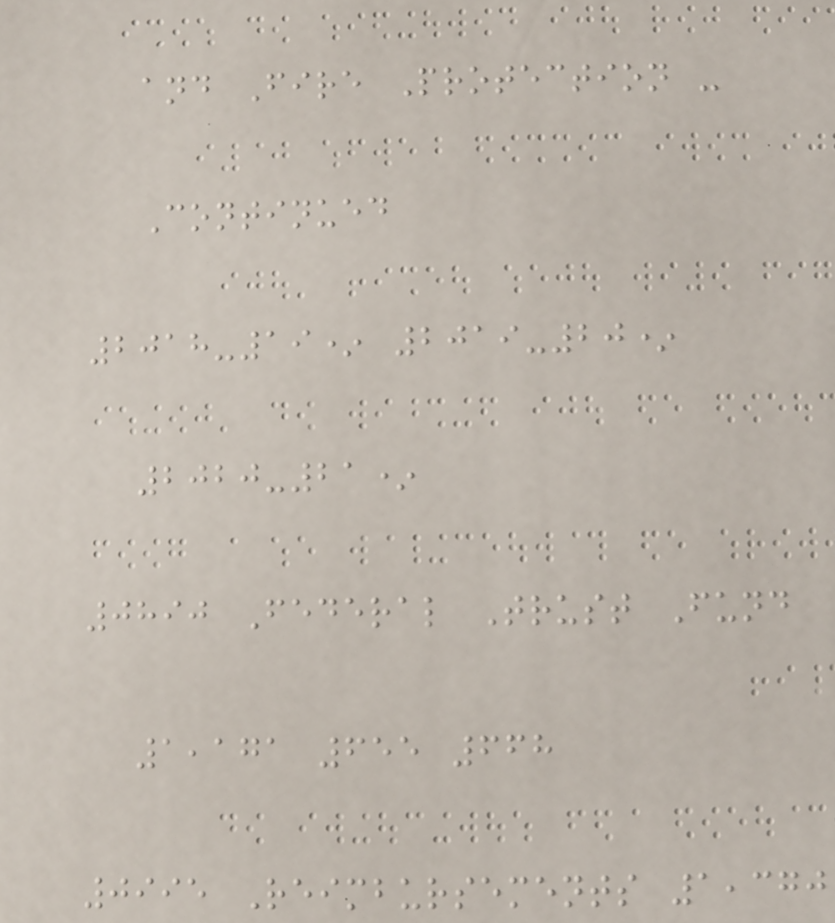and Fire Protection -
Continued
2018-19* 2019-20*
2020-21*
0890 Federal Trust Fund
1,171 655 668
0995 Reimbursements 1,370
